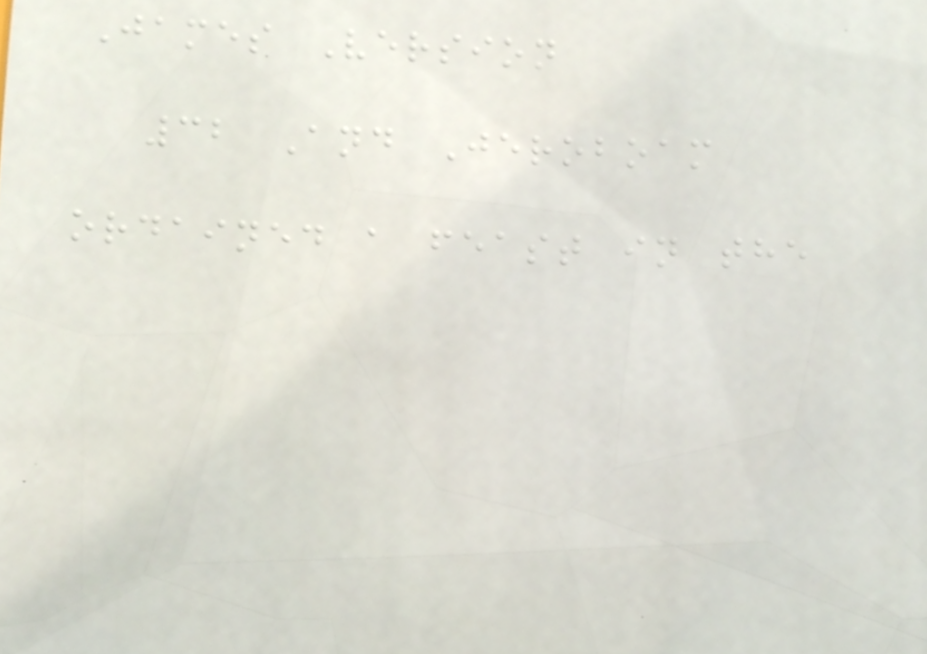James Version
32 And Jeroboam
ordained a feast in the
